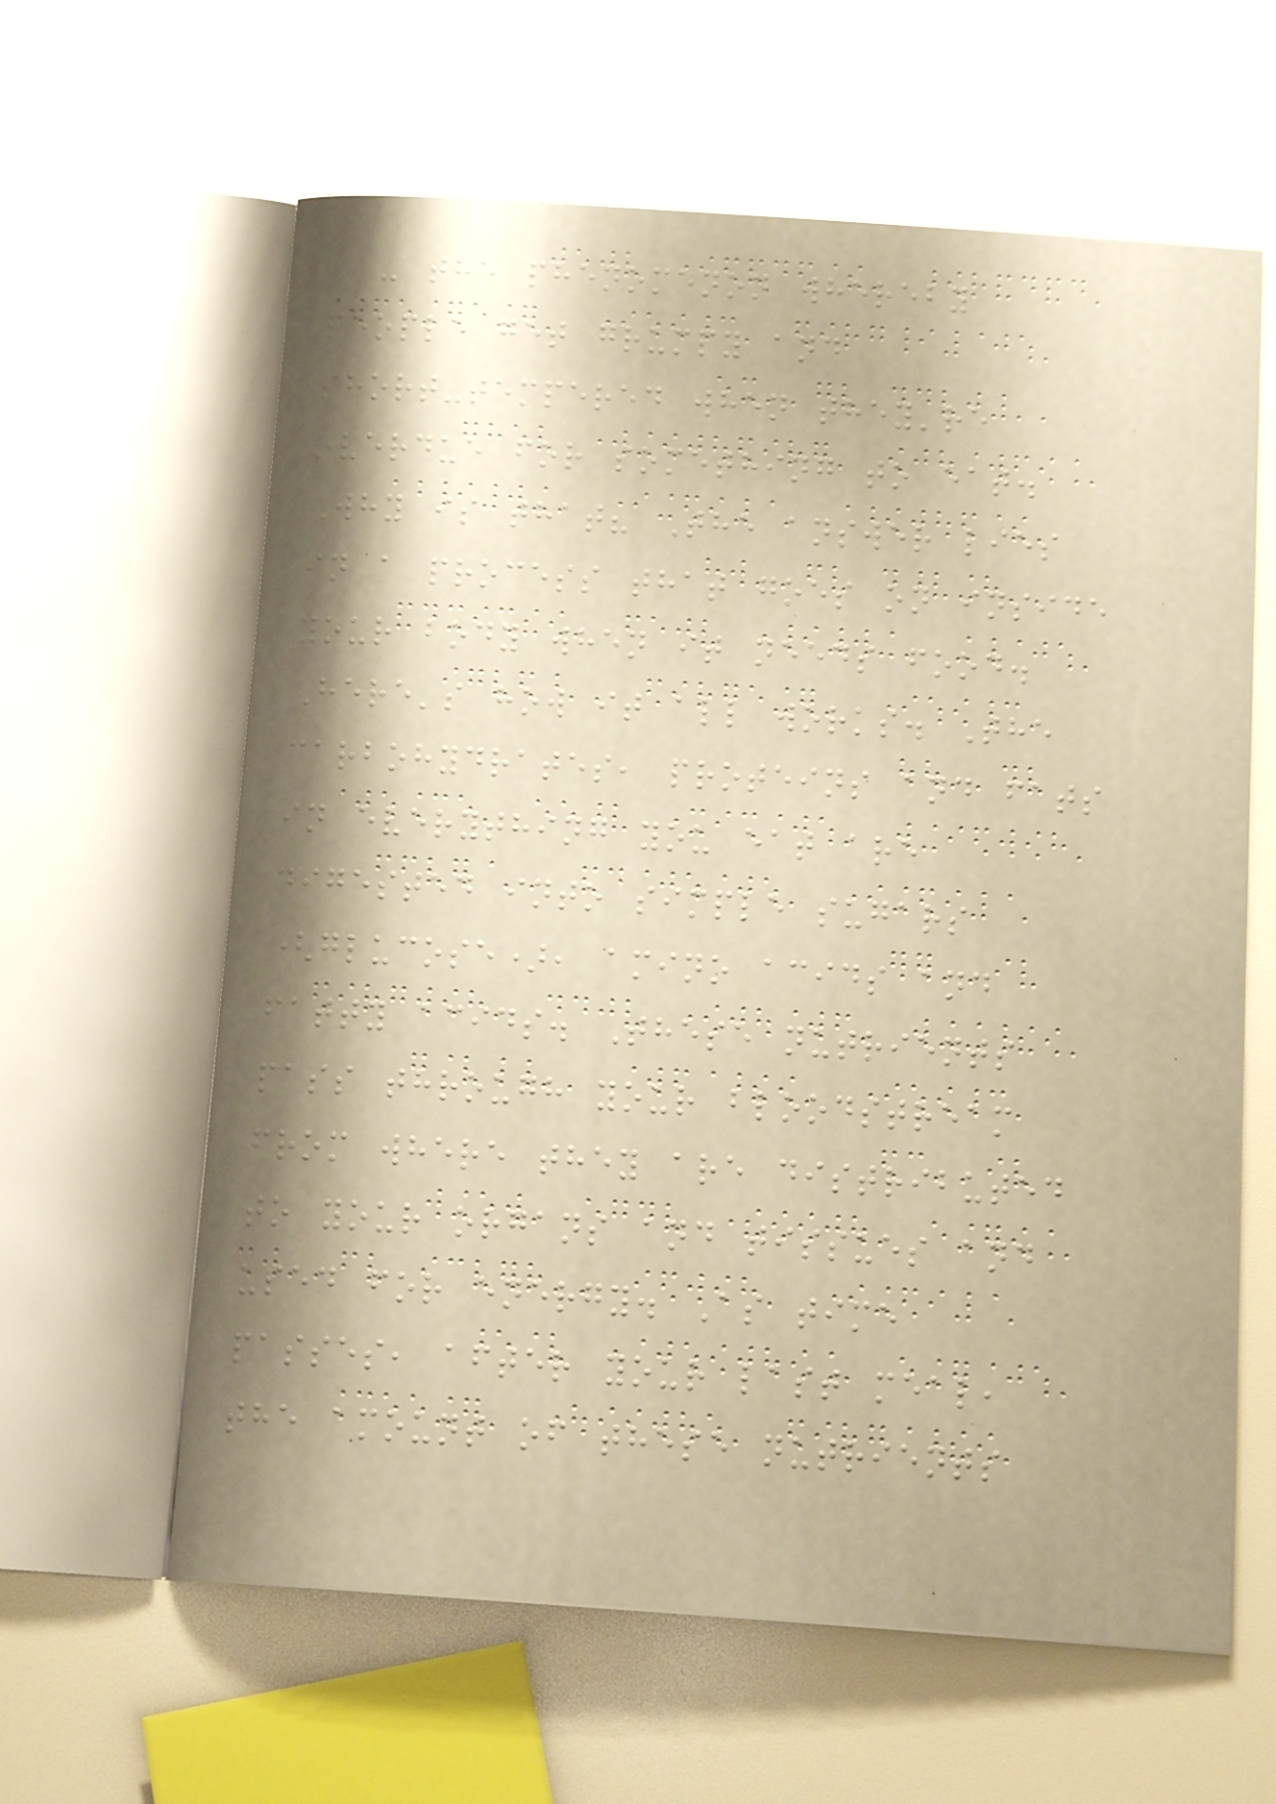- the phenomenon whereby
people get grumpy and
short-tempered when they're
overdue for something to eat.
Why is that? The answer lies
in a process that goes on inside
your body when it needs food.
Here's how it all works. The
carbohydrates, proteins and fats
in everything you eat are
digested into simple sugars
(glucose), amino acids and
fatty acids. These nutrients
pass through your bloodstream
from where they are distributed
to your organs and tissues and
used for energy. As time
passes, after your last meal,
the amount of these nutrients
